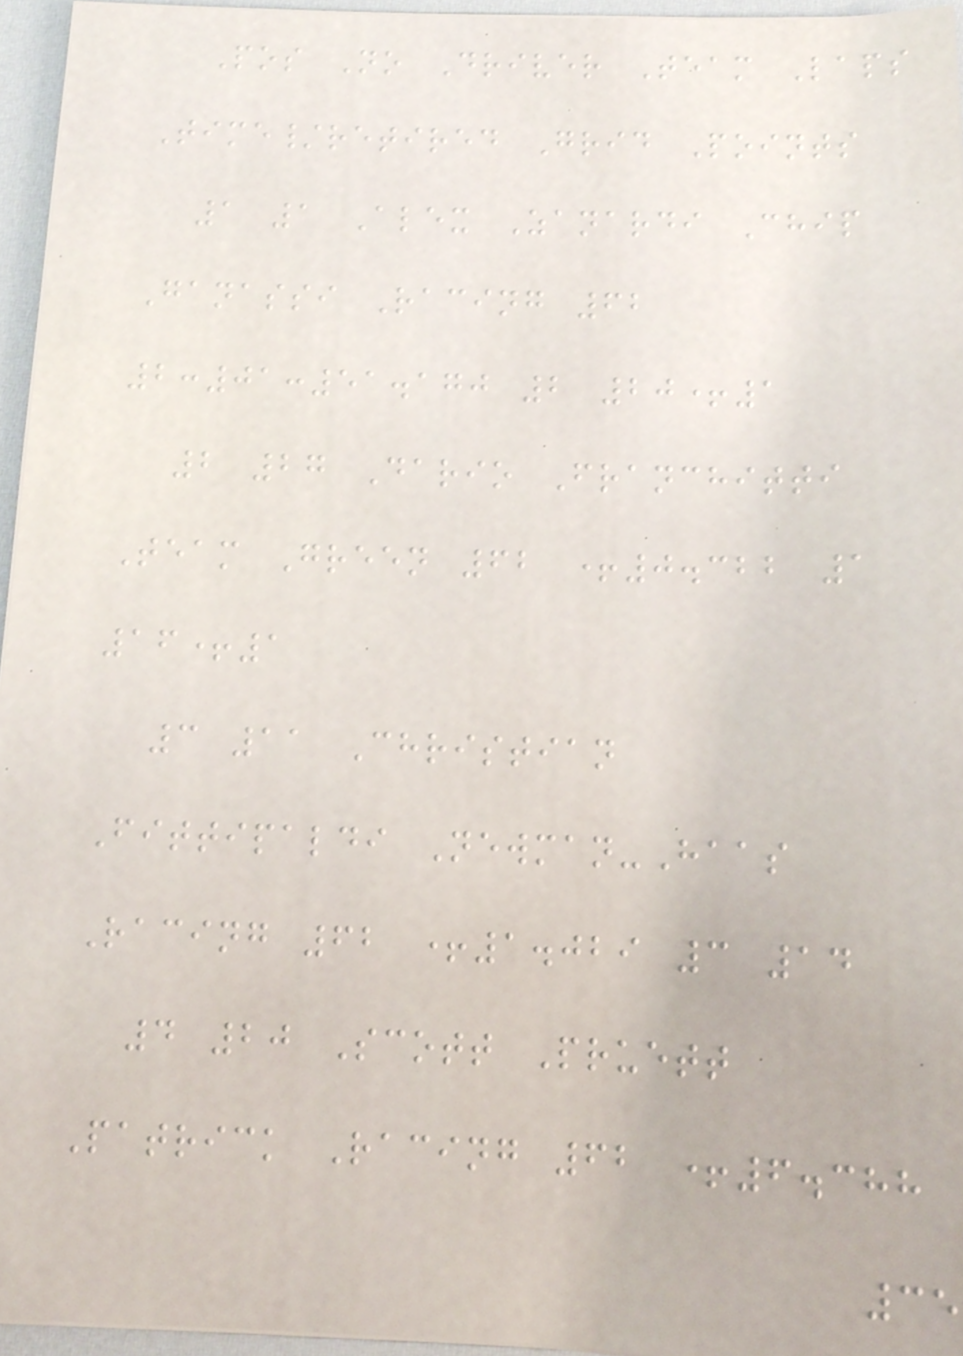Pos No Driver Team Laps
Time/retired Grid Points
1 1 Alex Zanardi Chip
Ganassi Racing 62
2:01:51.170 2 20+1
2 27 Dario Franchitti
Team Green 62 +0.322 1
16+1
3 11 Christian
Fittipaldi Newman-Haas
Racing 62 +1.029 3 14
4 20 Scott Pruett
Patrick Racing 62 +6.388
35
